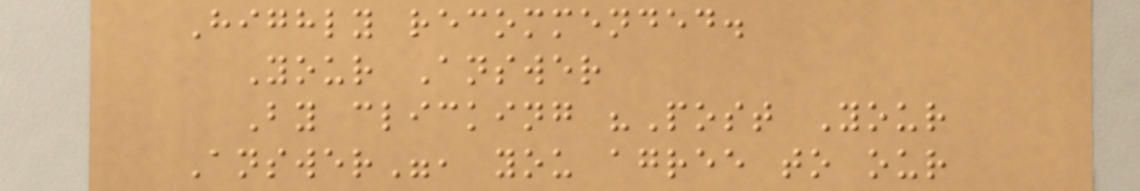Highly recommended.
Your Answer
By clicking "Post Your
Answer", you agree to our
